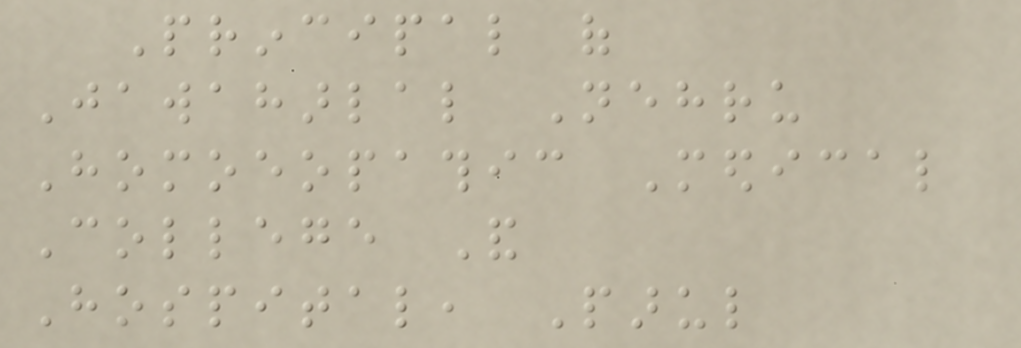Principal of
Jawaharlal Nehru
Homoeopathic Medical
College And
Hospital, Parul
